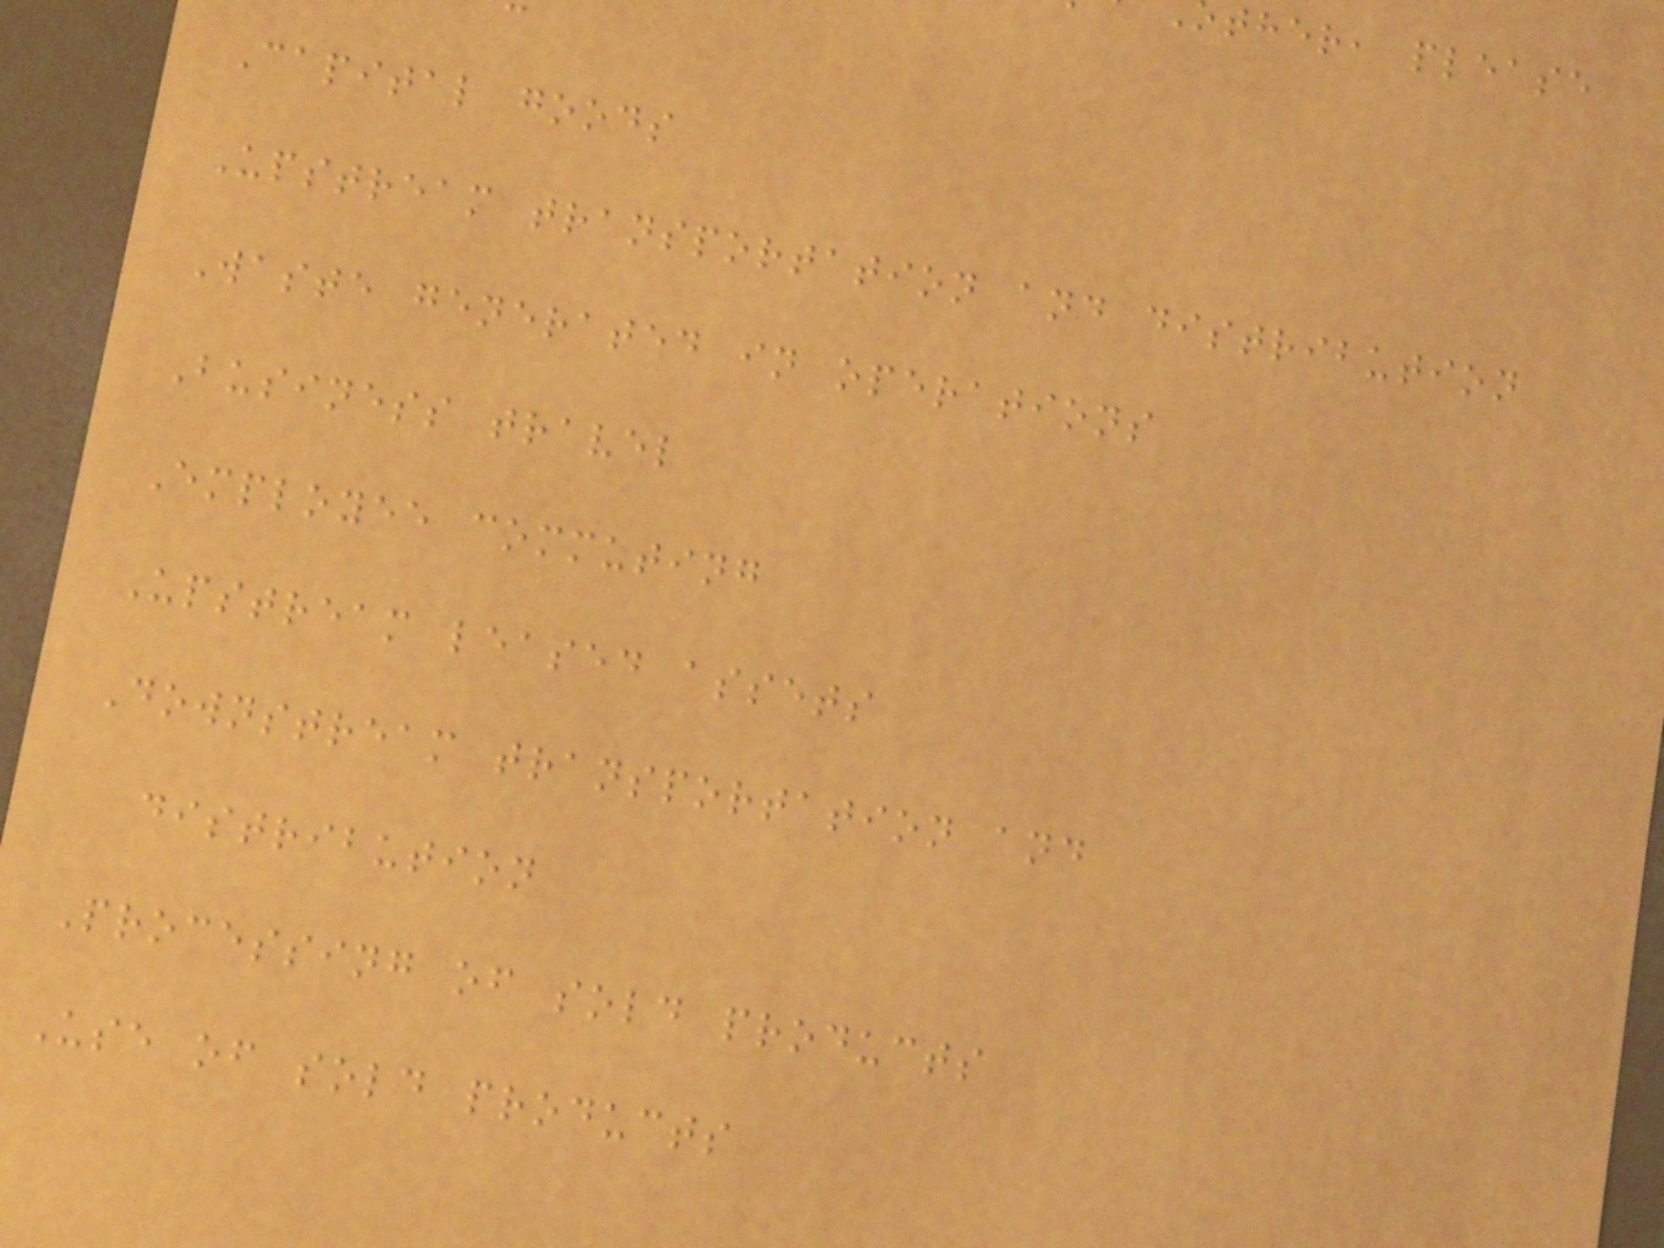ther, please
Capital goods
Upstream transportation and distribution
Waste generated in operations
Business travel
Employee commuting
Upstream leased assets
Downstream transportation and
distribution
Processing of sold products
Use of sold products
